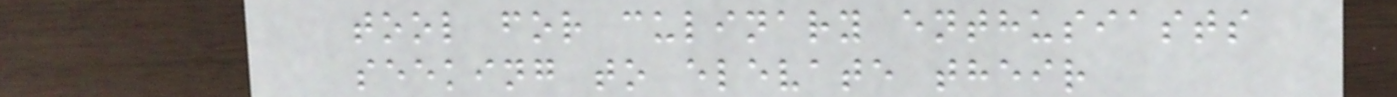tool for culinary enthusiasts
seeking to elevate their
